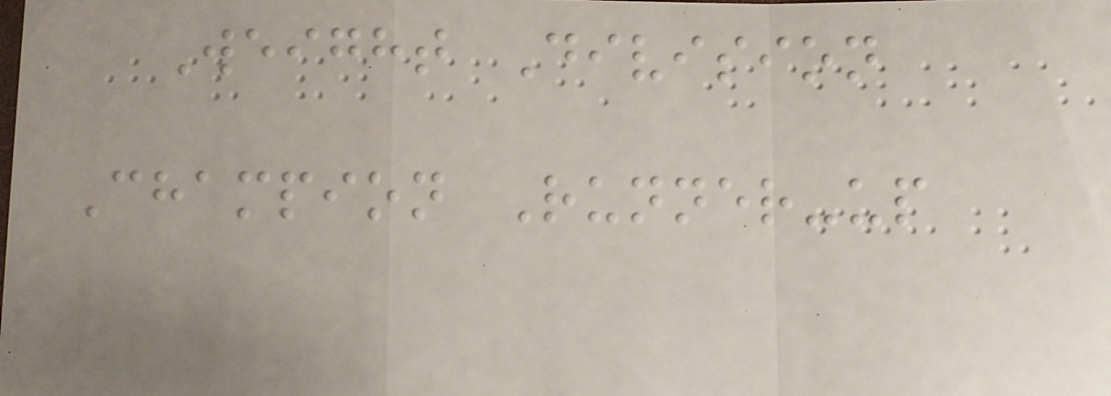Weight Division
Champion Runner-up
